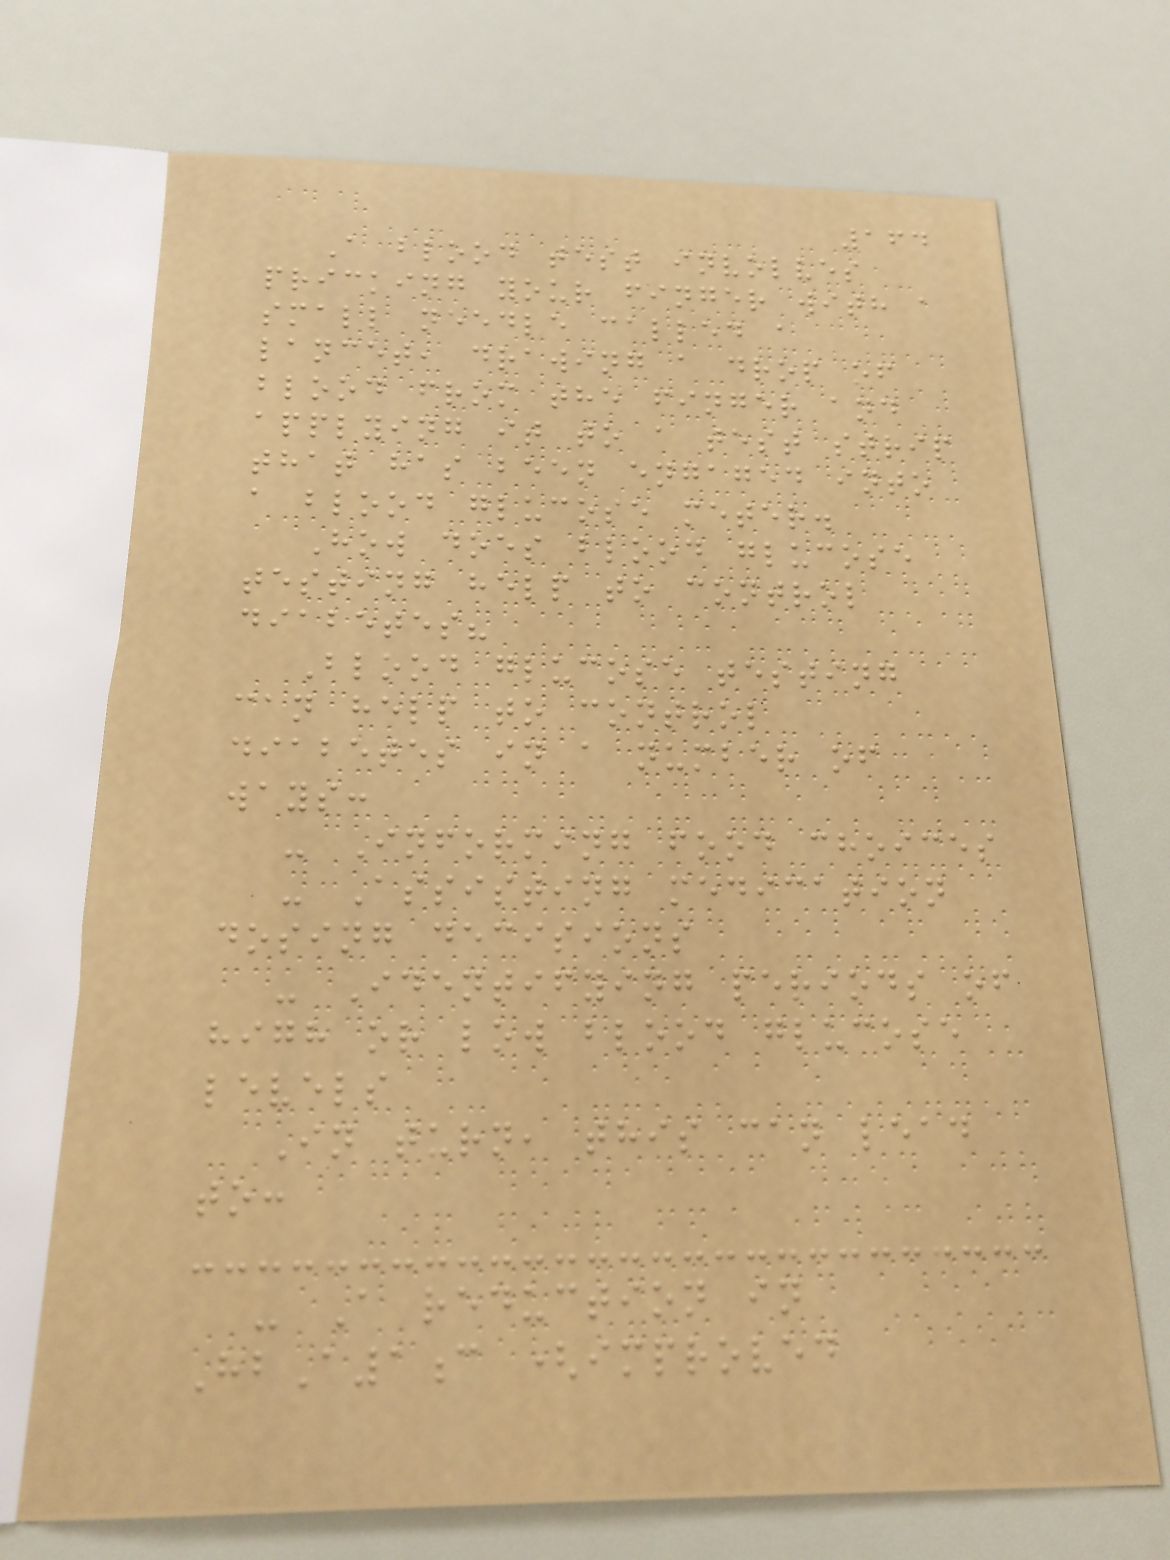164
A blood test involves
pricking your finger with a
small needle called a
lancet, drawing a drop of
blood from the finger and
applying it to a test strip
that has been engaged into
a blood glucose meter.
How does blood glucose
testing help to control
diabetes?
Blood glucose testing
can help to control
diabetes in a number of
ways:
- Informing food choices
- Assisting medication
dosing decisions
- Identifying periods of
high or low blood glucose
levels
In turn, this can lead
to:
- A reduction in
HbA1c (improved
